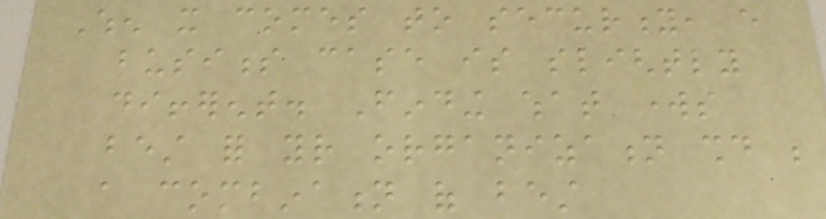When it comes to security, every
business case is slightly
different. Finding what works
best for your organization should be
a combination of best
